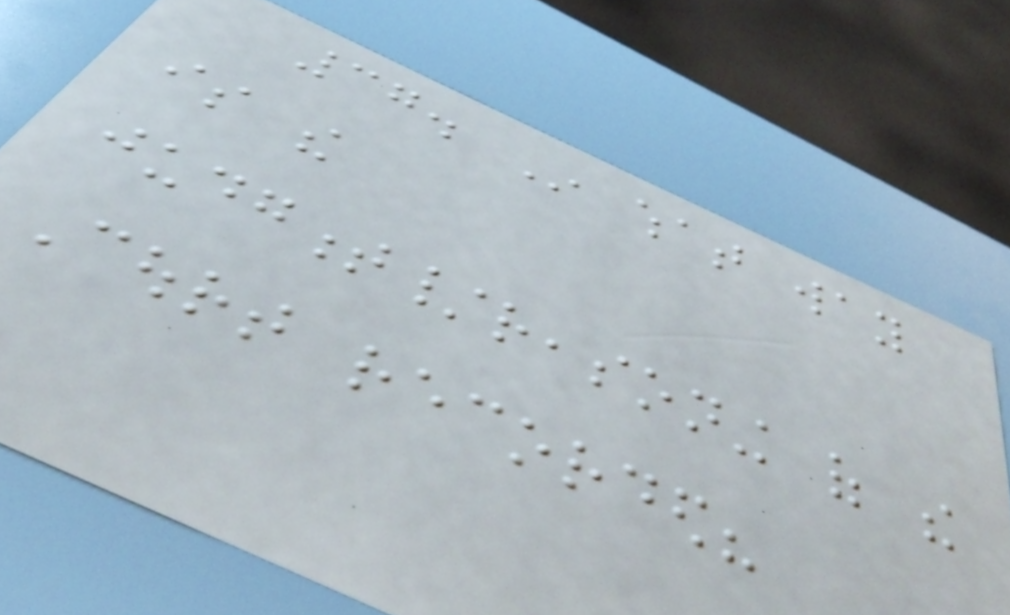37. In what way
is the
judgment/reasoning of the
Court recorded?
